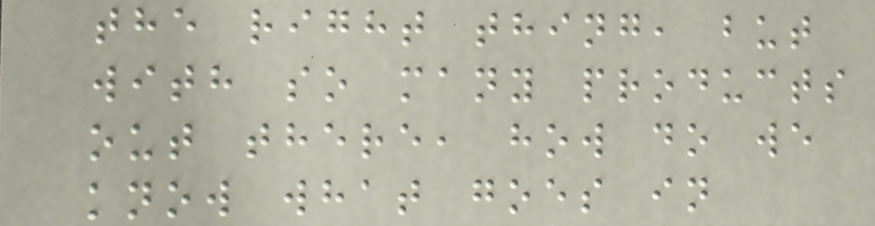the right thing, but
with so many products
out there, how do we
know what goes in
